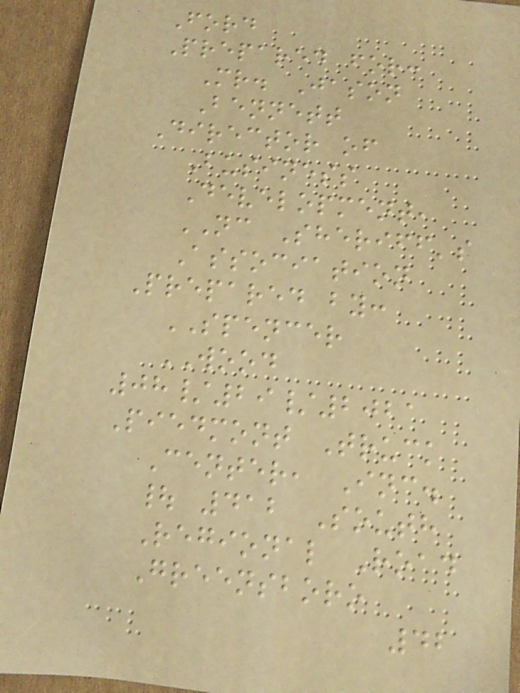Ford
Prepared for:
Mr. Jason
Bennett
Director of
Business
Development,
NC Sheriff's
Association
Prepared by:
SPENCER
WOOD
08/29/2021
Piedmont Truck
Center, Inc.
| 412 South
Regional Road
Greensboro
42
